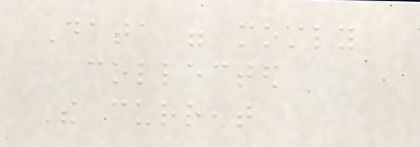Data were mostly
collected
The current
